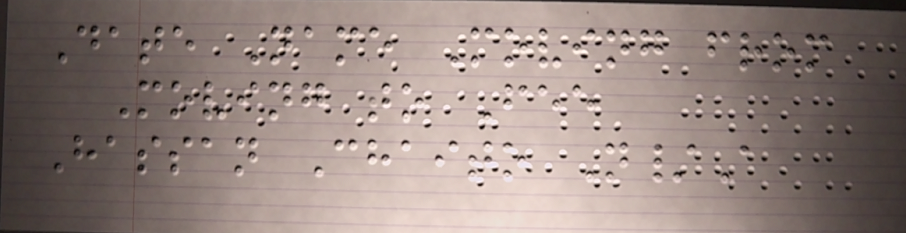Date Name Moving from
Moving to Fee
Hassan Chaito N/A
